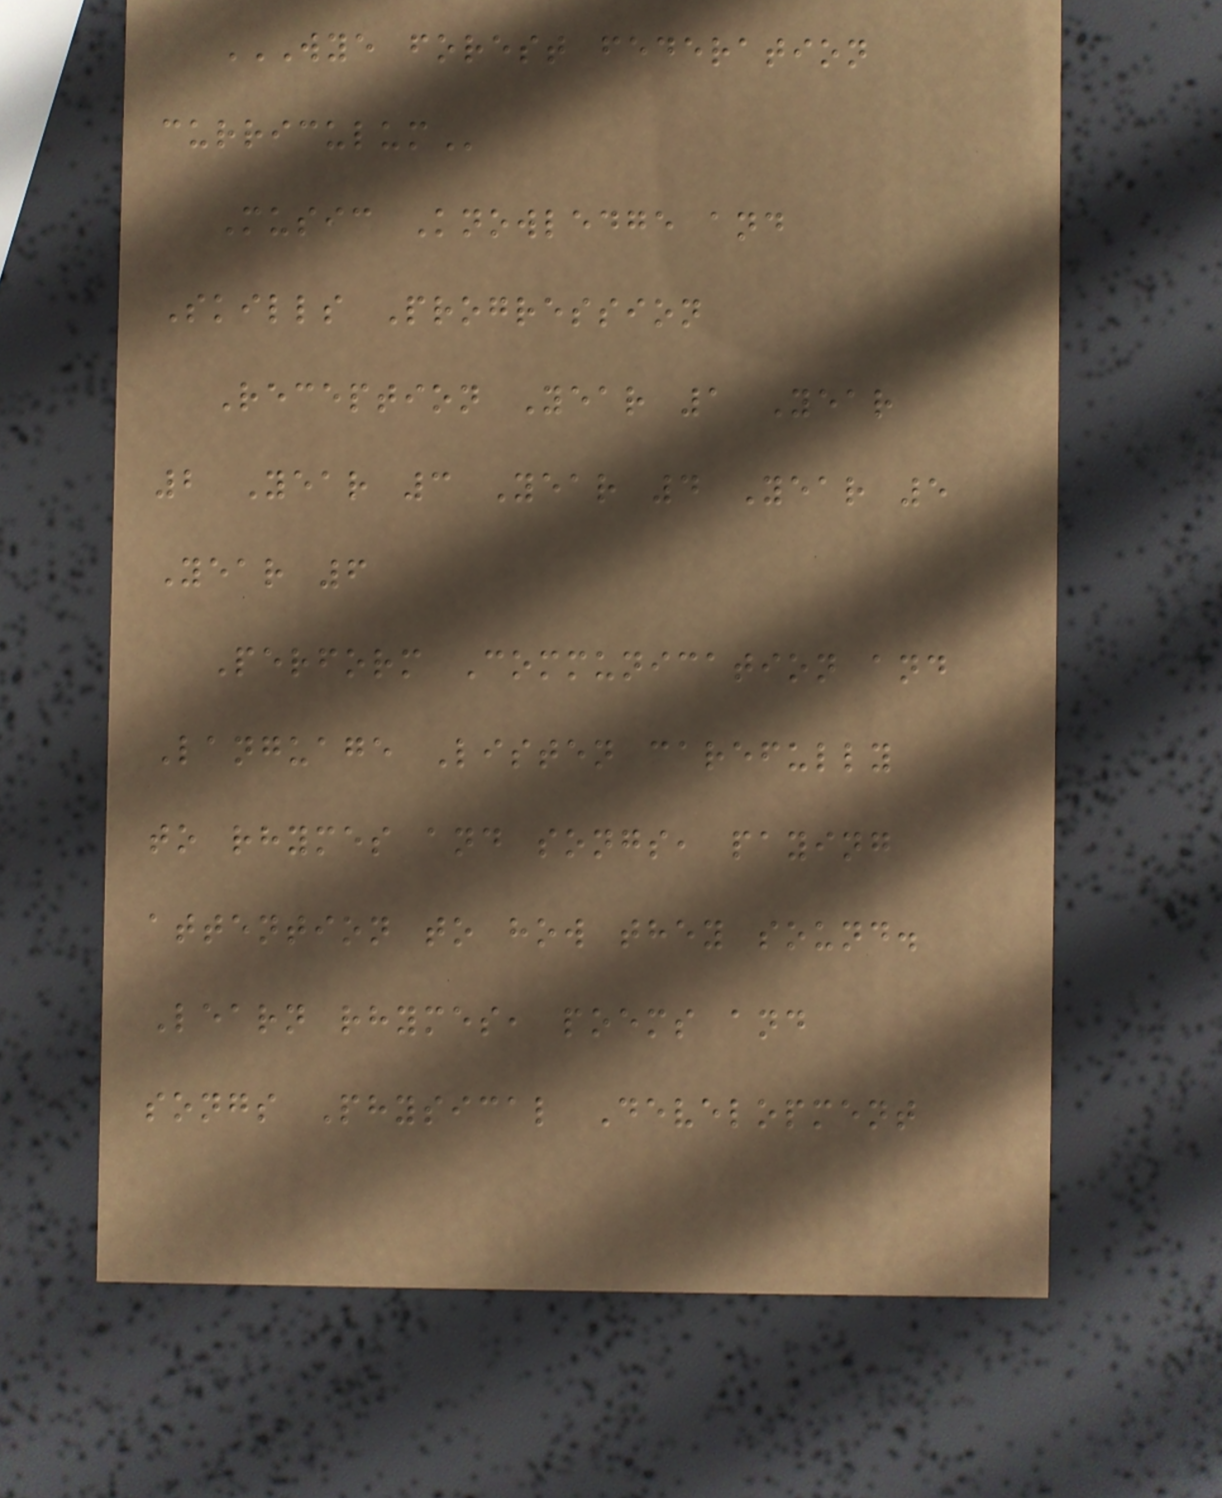WYE FOREST FEDERATION
CURRICULUM
Music Knowledge and
Skills Progression
Reception Year 1 Year
2 Year 3 Year 4 Year 5
Year 6
Perform Communication and
Language Listen carefully
to rhymes and songs, paying
attention to how they sound.
Learn rhymes, poems and
songs Physical Development
